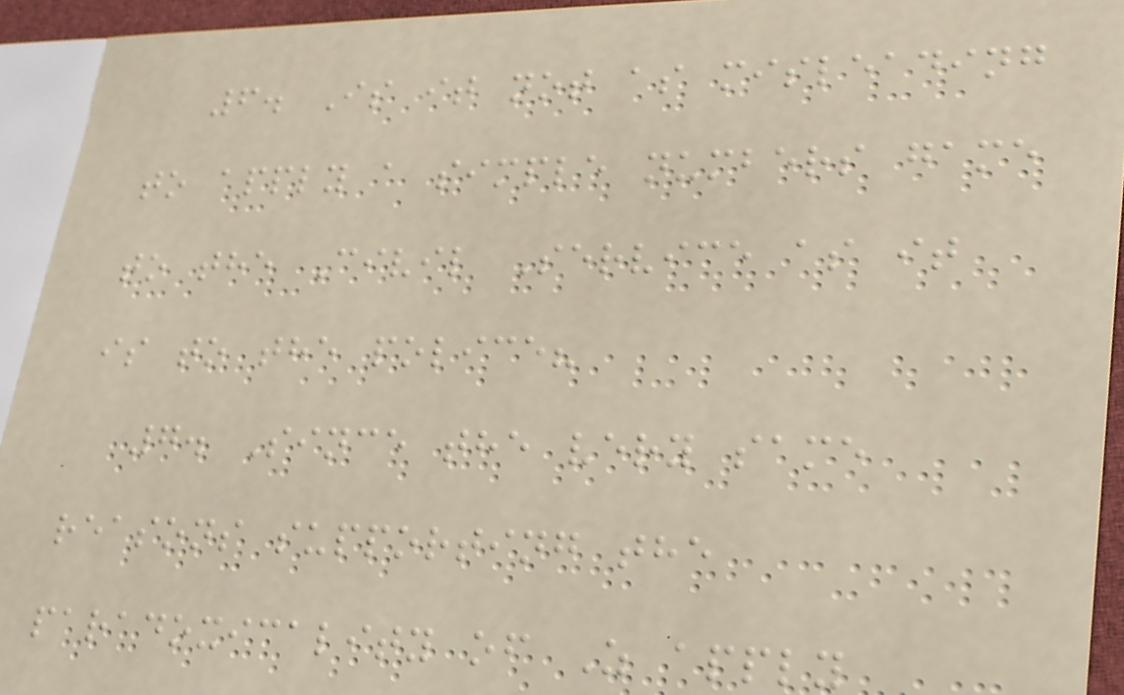6. Is it not as misleading
to apply a simple numbers game
to the Civil Service as it
is to the police?
7. Since the very same
reasons supporting the
paradoxicality of Z apply
